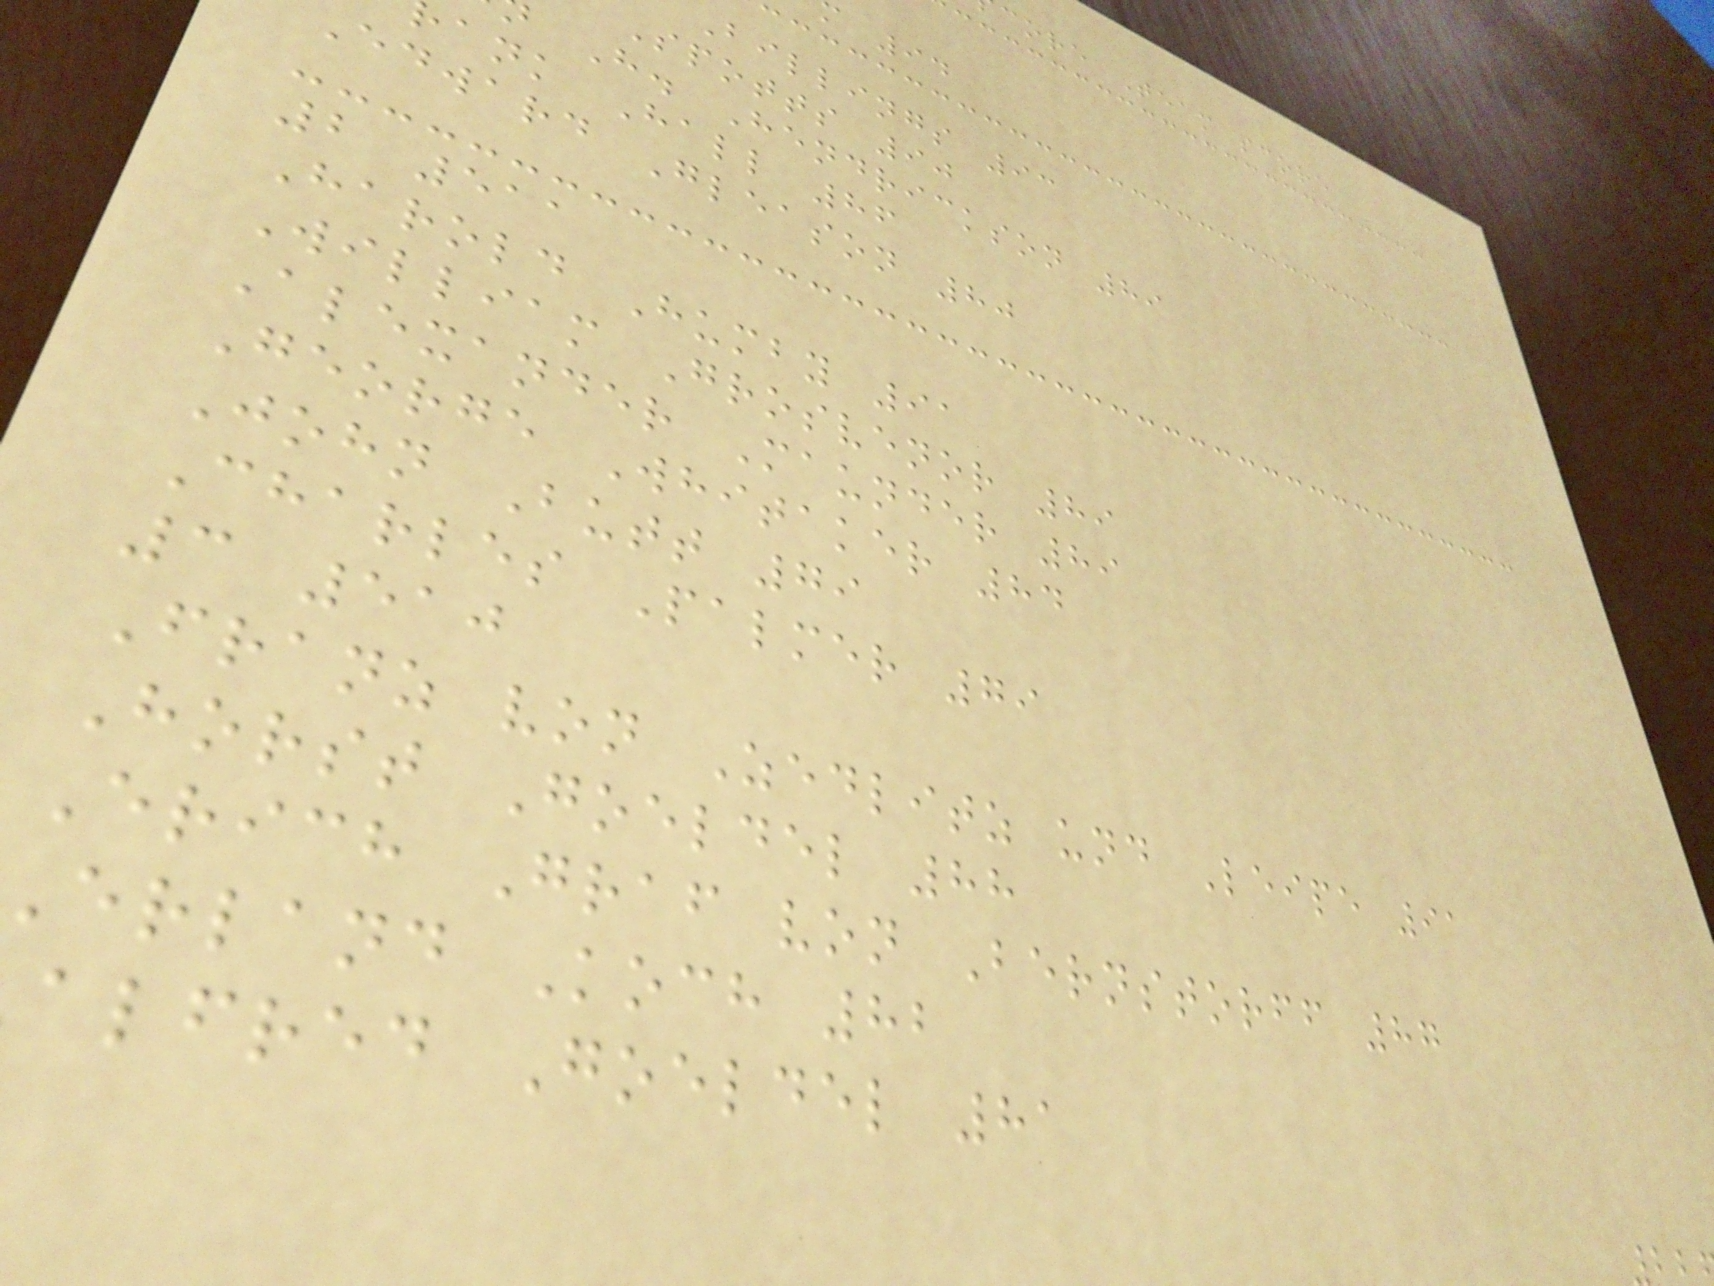core Team score
Billings 93
Spotts 90
H. Hendrickson 89
ank Hall 86
Edward Gleason 80
2 511
Harold Humby 91
William Grosvenor 89
Alexander Maunder 89
George Whitaker 84
John Butt 79
Charles Palmer 79
3 510
Franz von Zedlitz und Leipe 91
Horst Goeldel 88
Erich Graf von Bernstorff 87
erland Koch 82
alfred Goeldel 81
